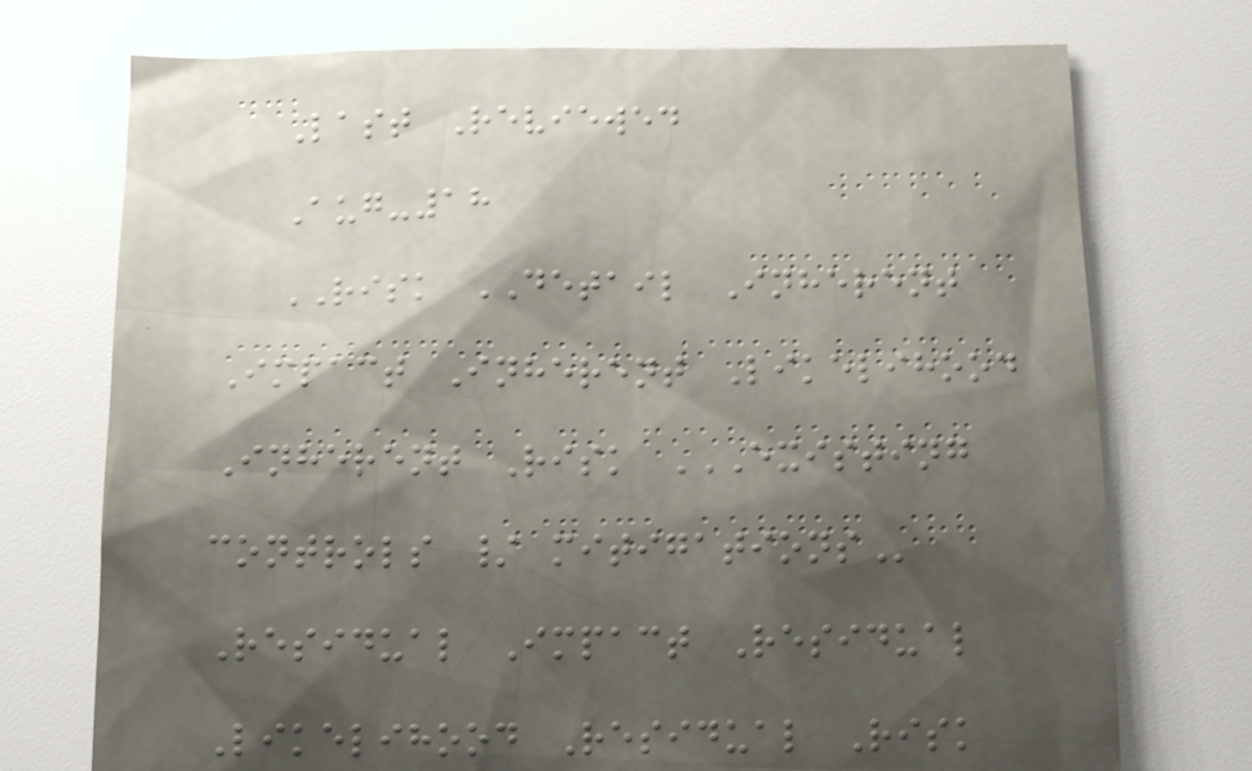Last Reviewed
Aug-18
RISK DETAIL Inherent
Impact Inherent Likelihood
Inherent Risk EXISTING
CONTROLS / MITIGATIONS
Residual Impact Residual
Likelihood Residual Risk
